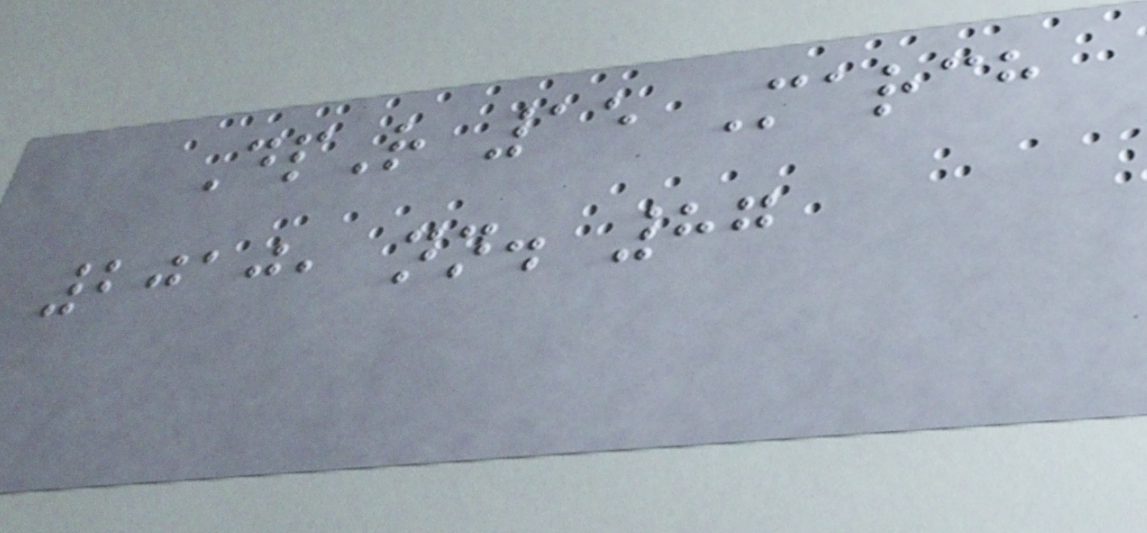DpR 15 March
2010, nn. 87
